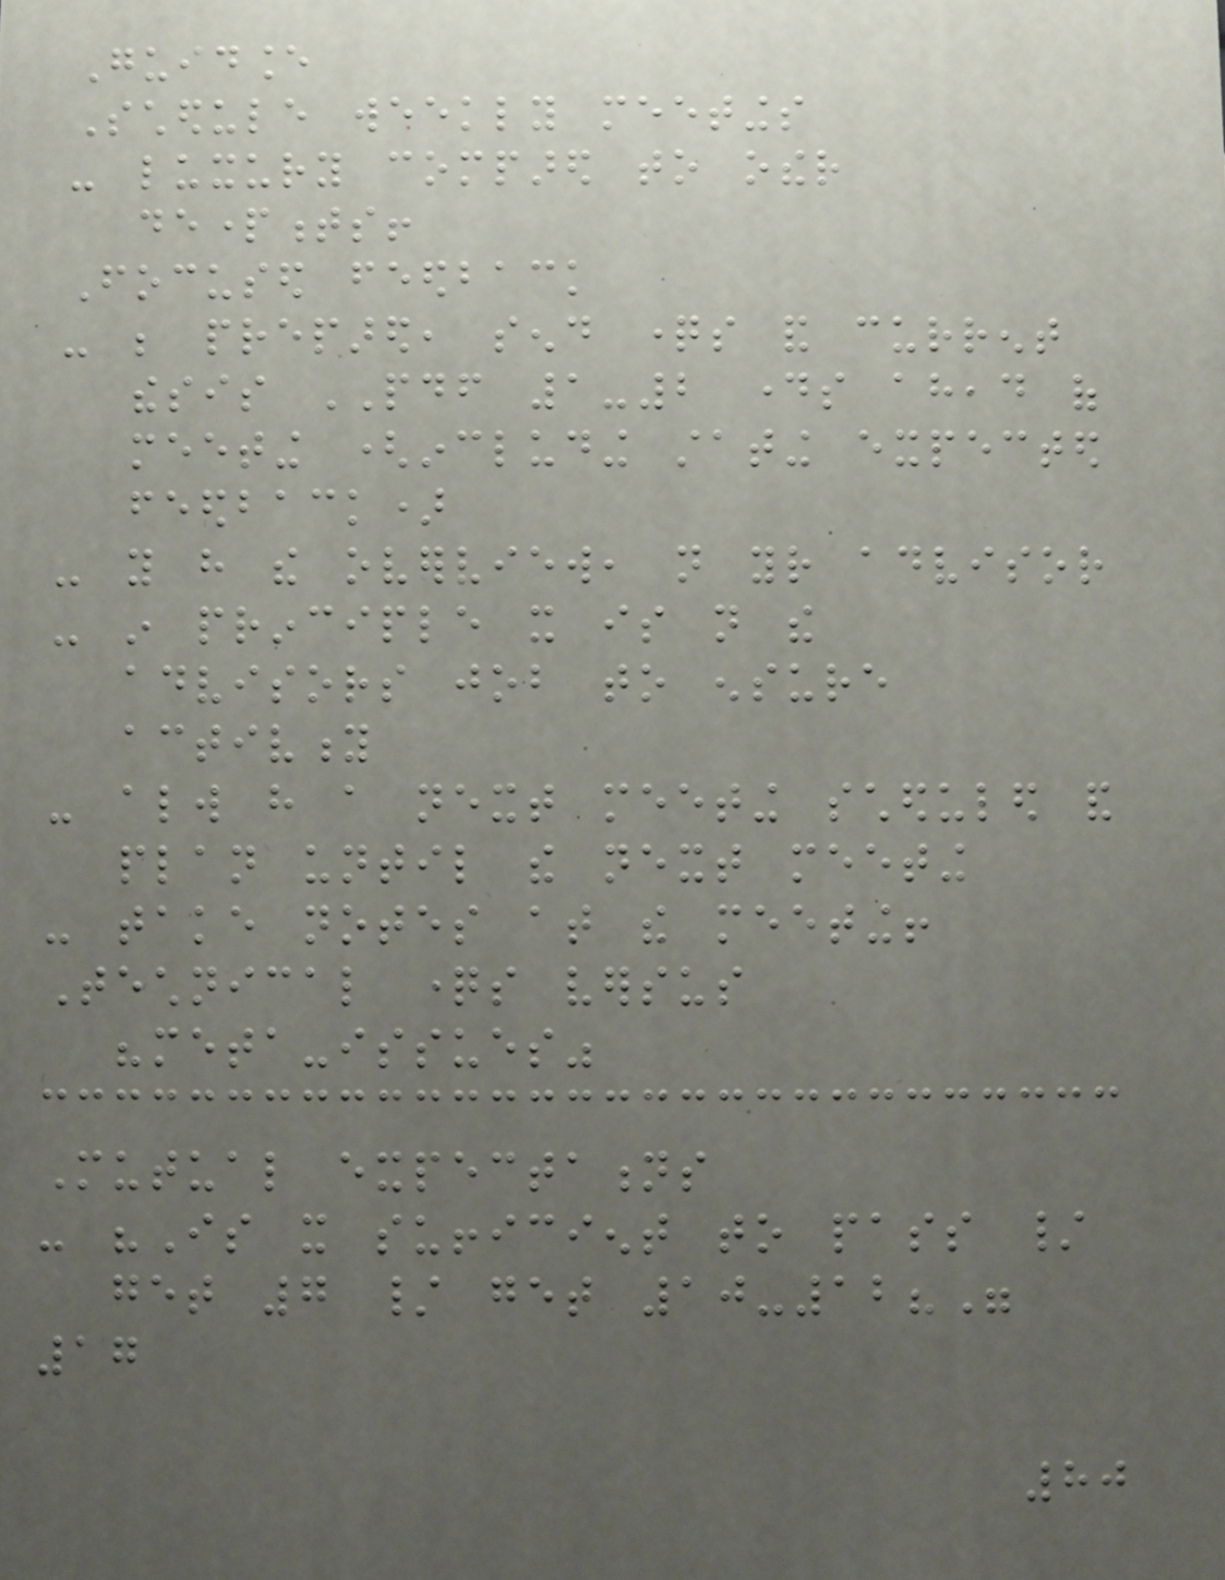Guidance
Schedule weekly meetings
- luxury compared to other
departments!
Focused feedback
- be prepared, send questions and current
thesis PDF 1-2 days ahead of
meeting (including stating expected
feedback)
- you have the overview, not your advisor
- in principle it is not the
advisors job to ensure
activity
- always have a next meeting scheduled and
plan until the next meeting
- take notes at the meeting!
Technical questions versus
"meta-issues"
Mutual expectations
- "Is it sufficient to pass /
get 7 / get 10-12?"
17
80
